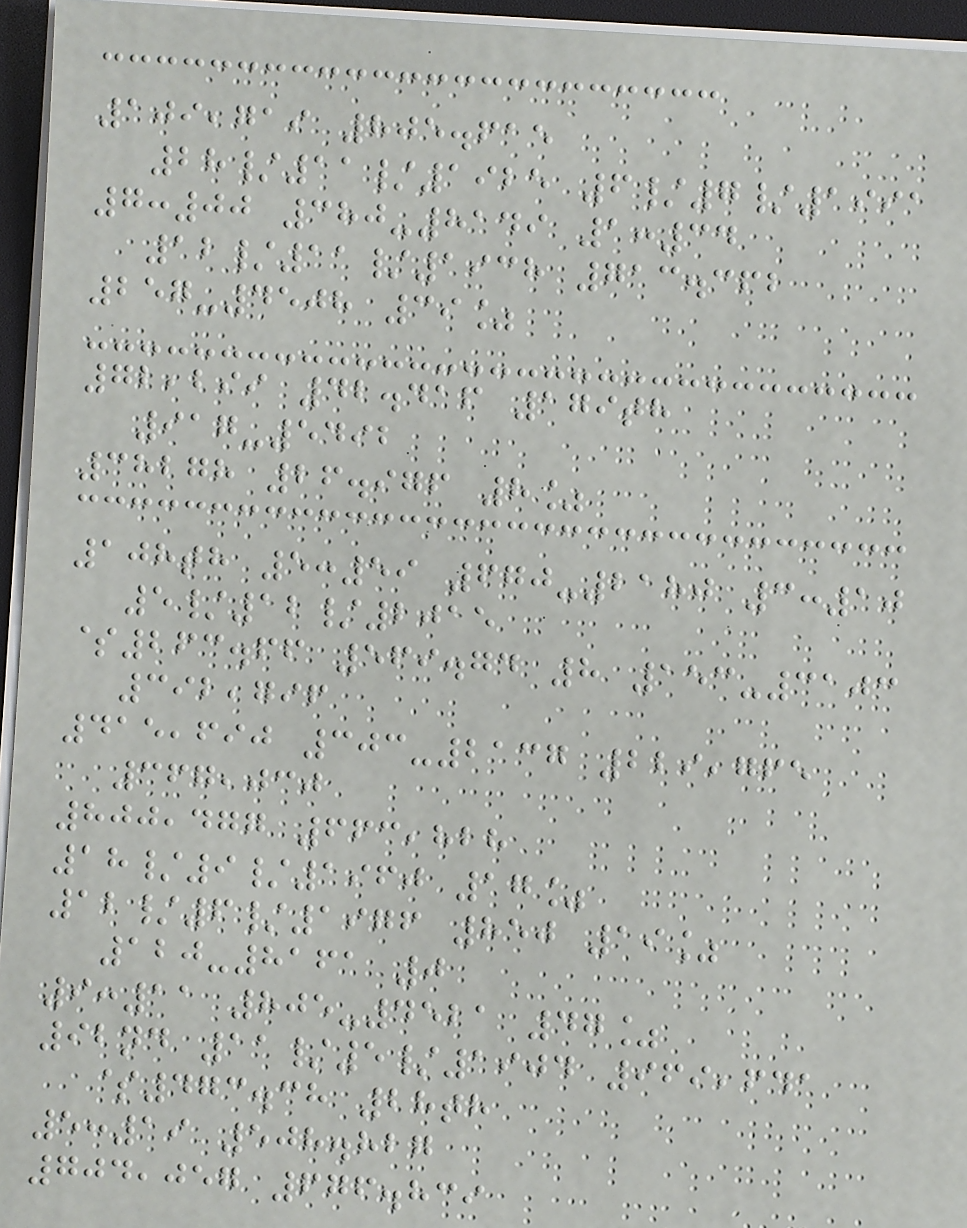109,719 805.615
28/11/1925 6/7/1991
7:00 380-8149 1:34
12/11/1938 713.362
257-4508 39%
72,299 42.416 179th
917-5492
38278 26.976 8%
108th 5:59 670-2180 3:10
5/12/2015
$263.66 569.74 8 153-3103
392,796
415,690 303-2137 229,765
367,030
800,477 663,828
18/9/1960 17%
12/6/1976 850 19%
120-8161 0
9:11 805-4521 47%
92nd 11/5/1904 969,641
$473.38 28th
5:19 508.827
704,057 676.839
